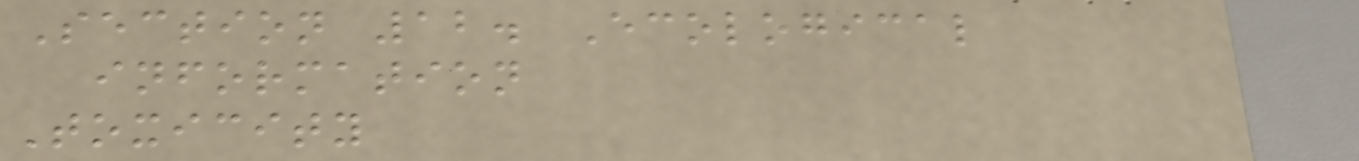Section 12. Ecological
information
Toxicity
